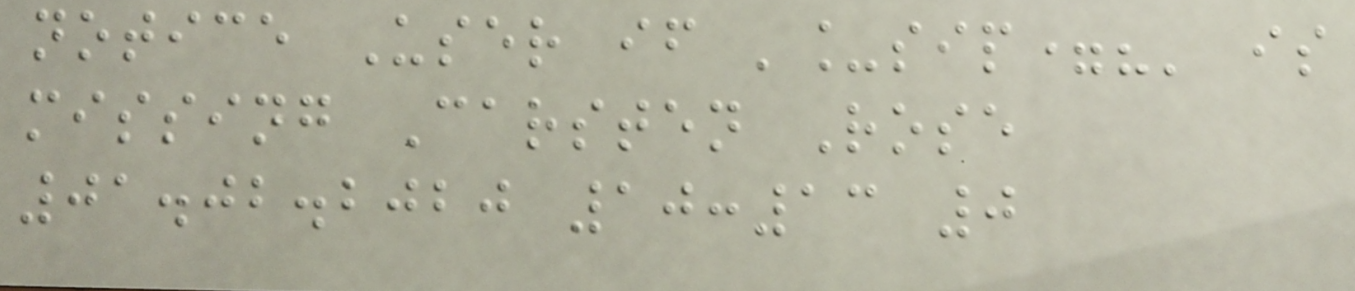notice User if '_sip=?' is
missing Carsten Rose
01.02.2020 10:13 0
